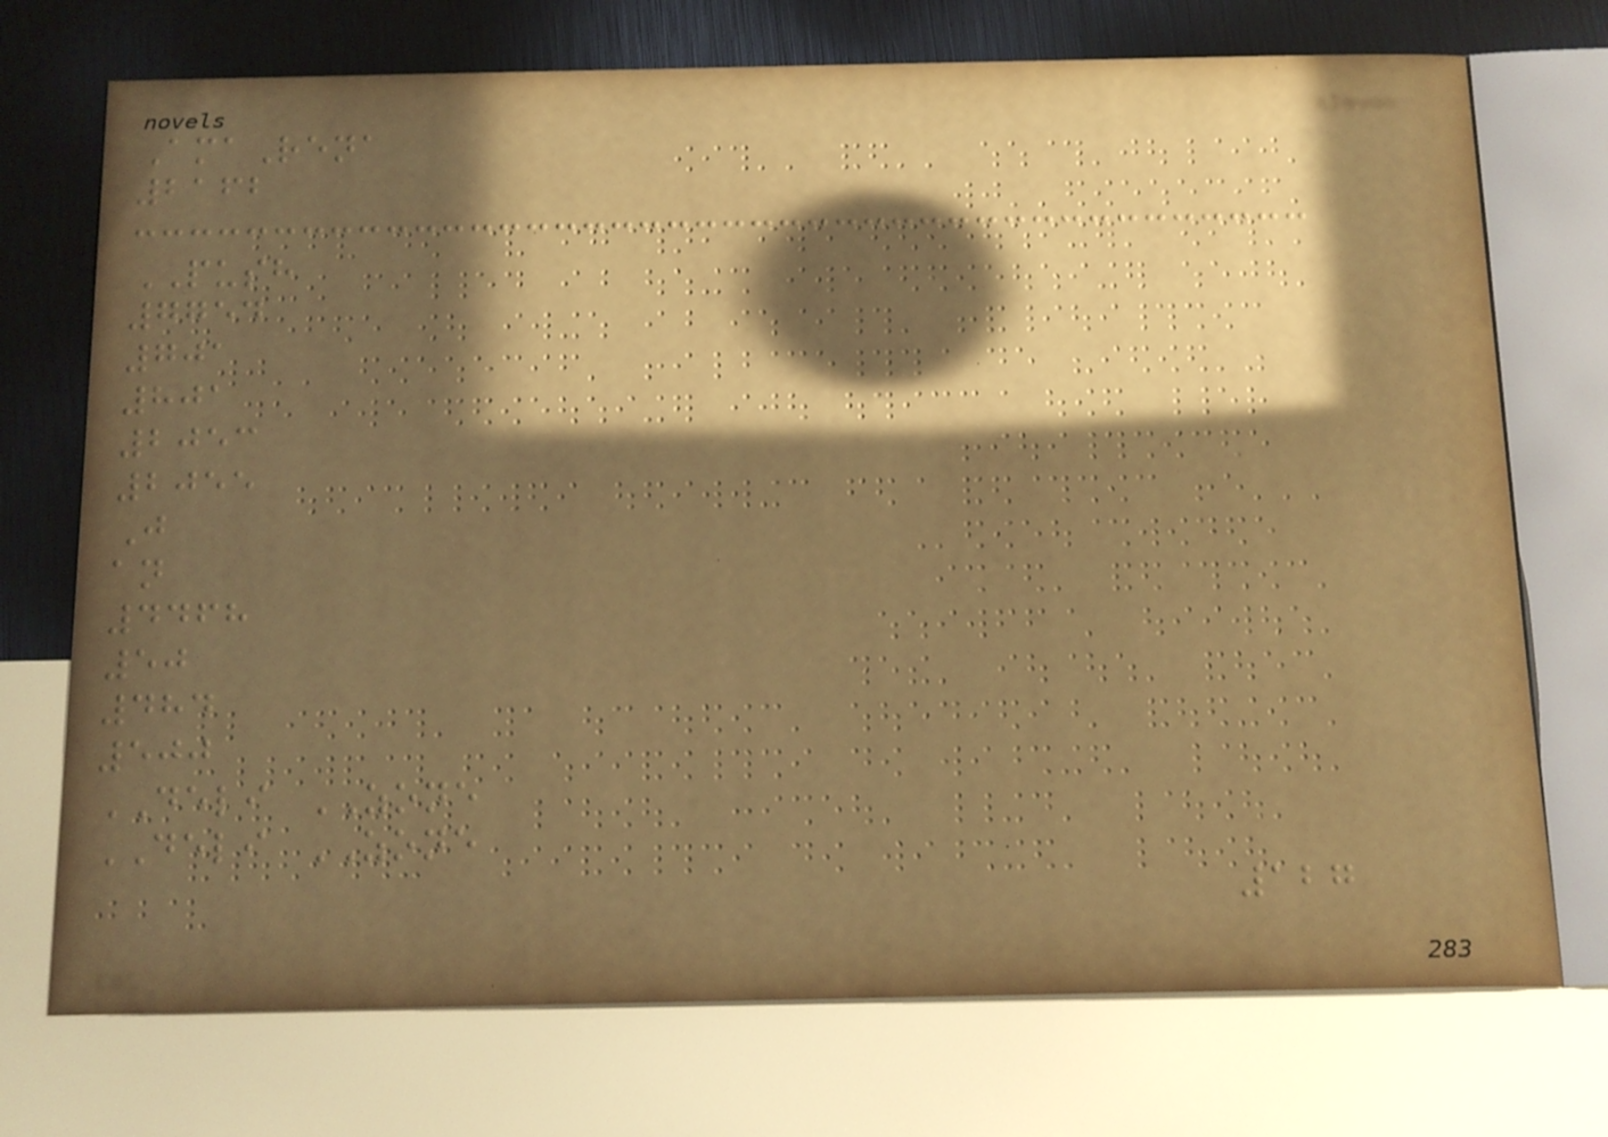AmaRena
2162
PUSH
7754
701
801
2053
2055
J
an
4468
50
484
500
DELI ZONE
DELI ZONE
127
